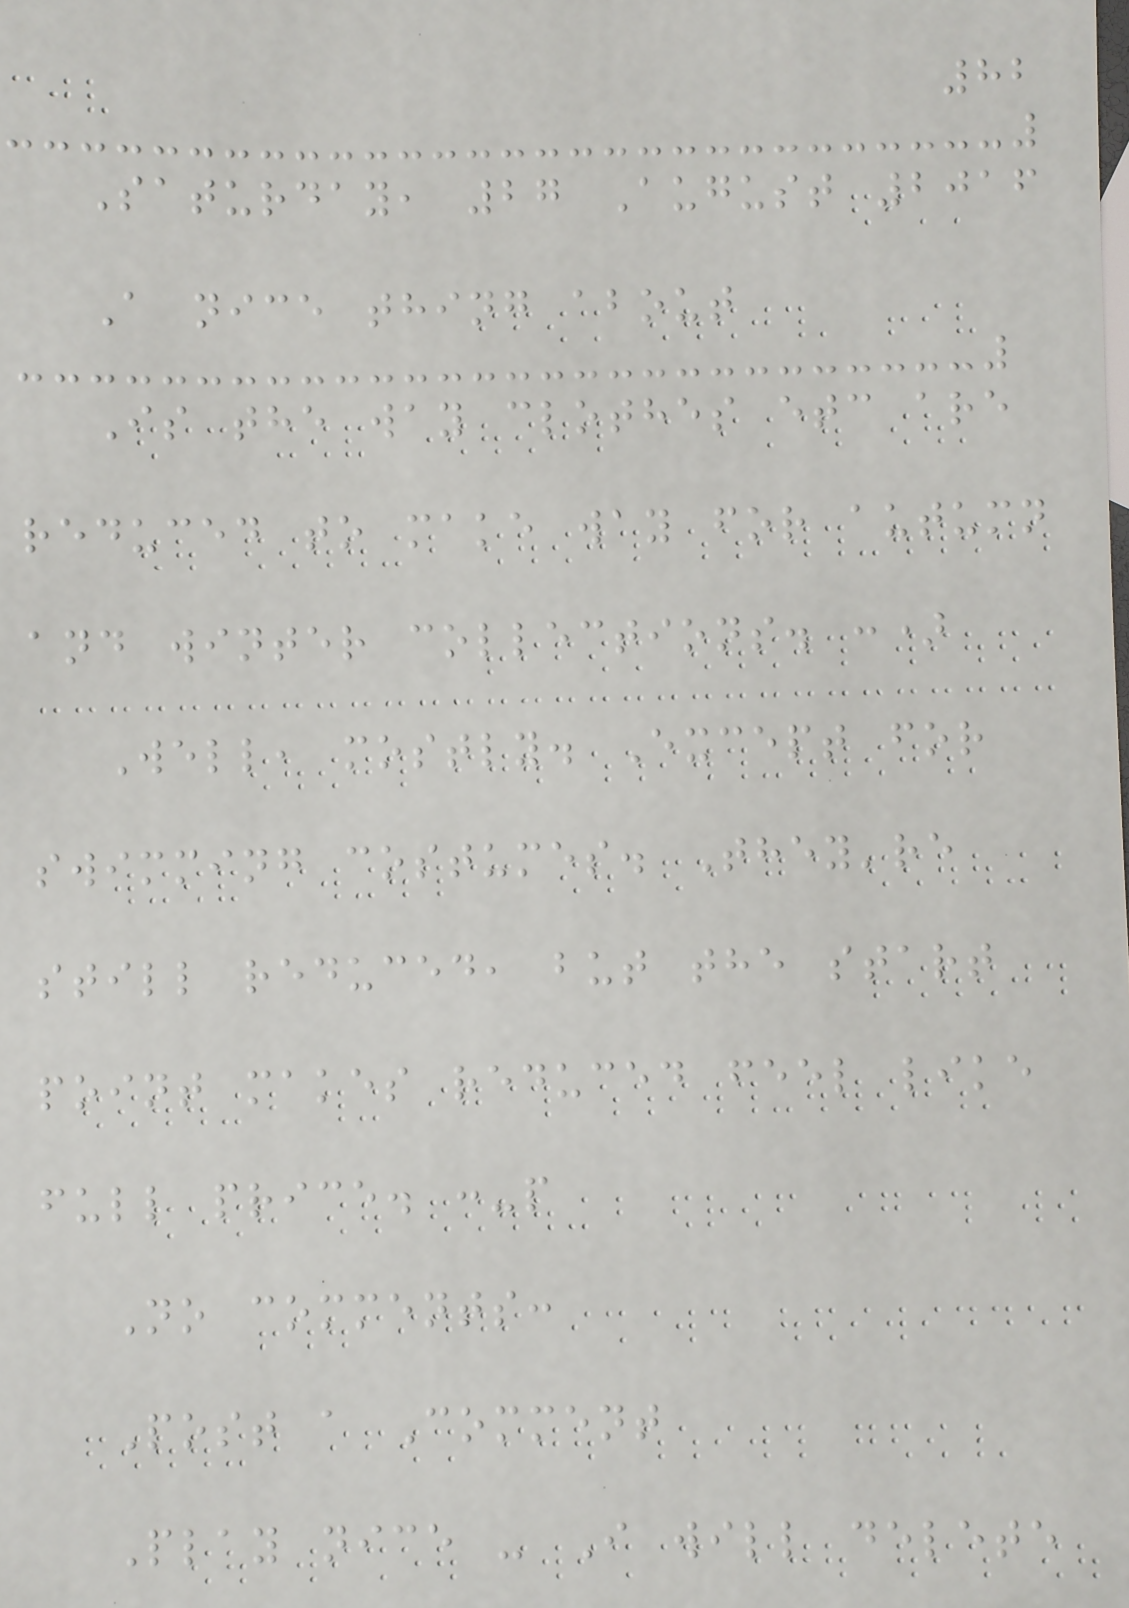82
Saturday, 27 August 2016
A nice thing about
Is the way clothes etc are
reduced to make way for autumn
and winter collections. :)
Well, mostly. Except for
swimming costumes. They're
still reduced, but the start
point makes reduced feel like
full price. :-p
No comments:
Post a Comment
Play nice - I will delete
